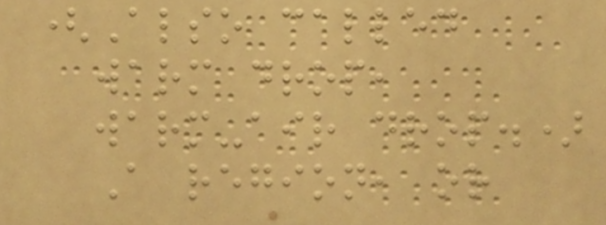(Also called
warm drop,
warm-air drop.)
A region, or
